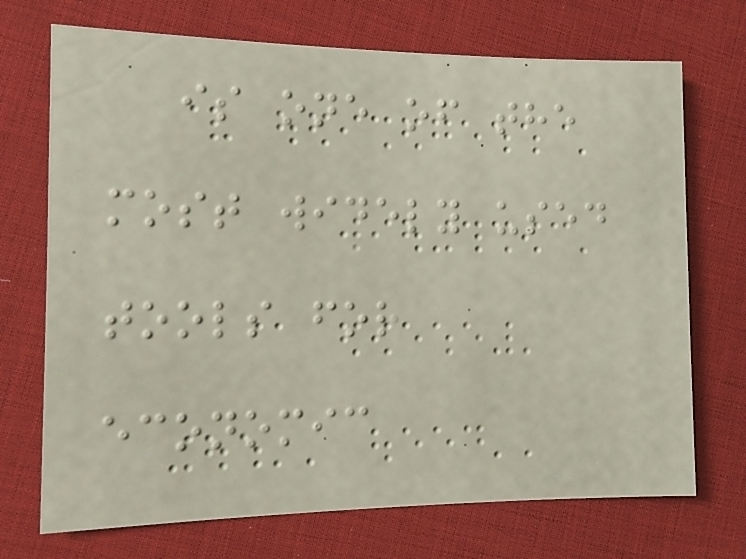is one of the
most widely used
tools for
economic
